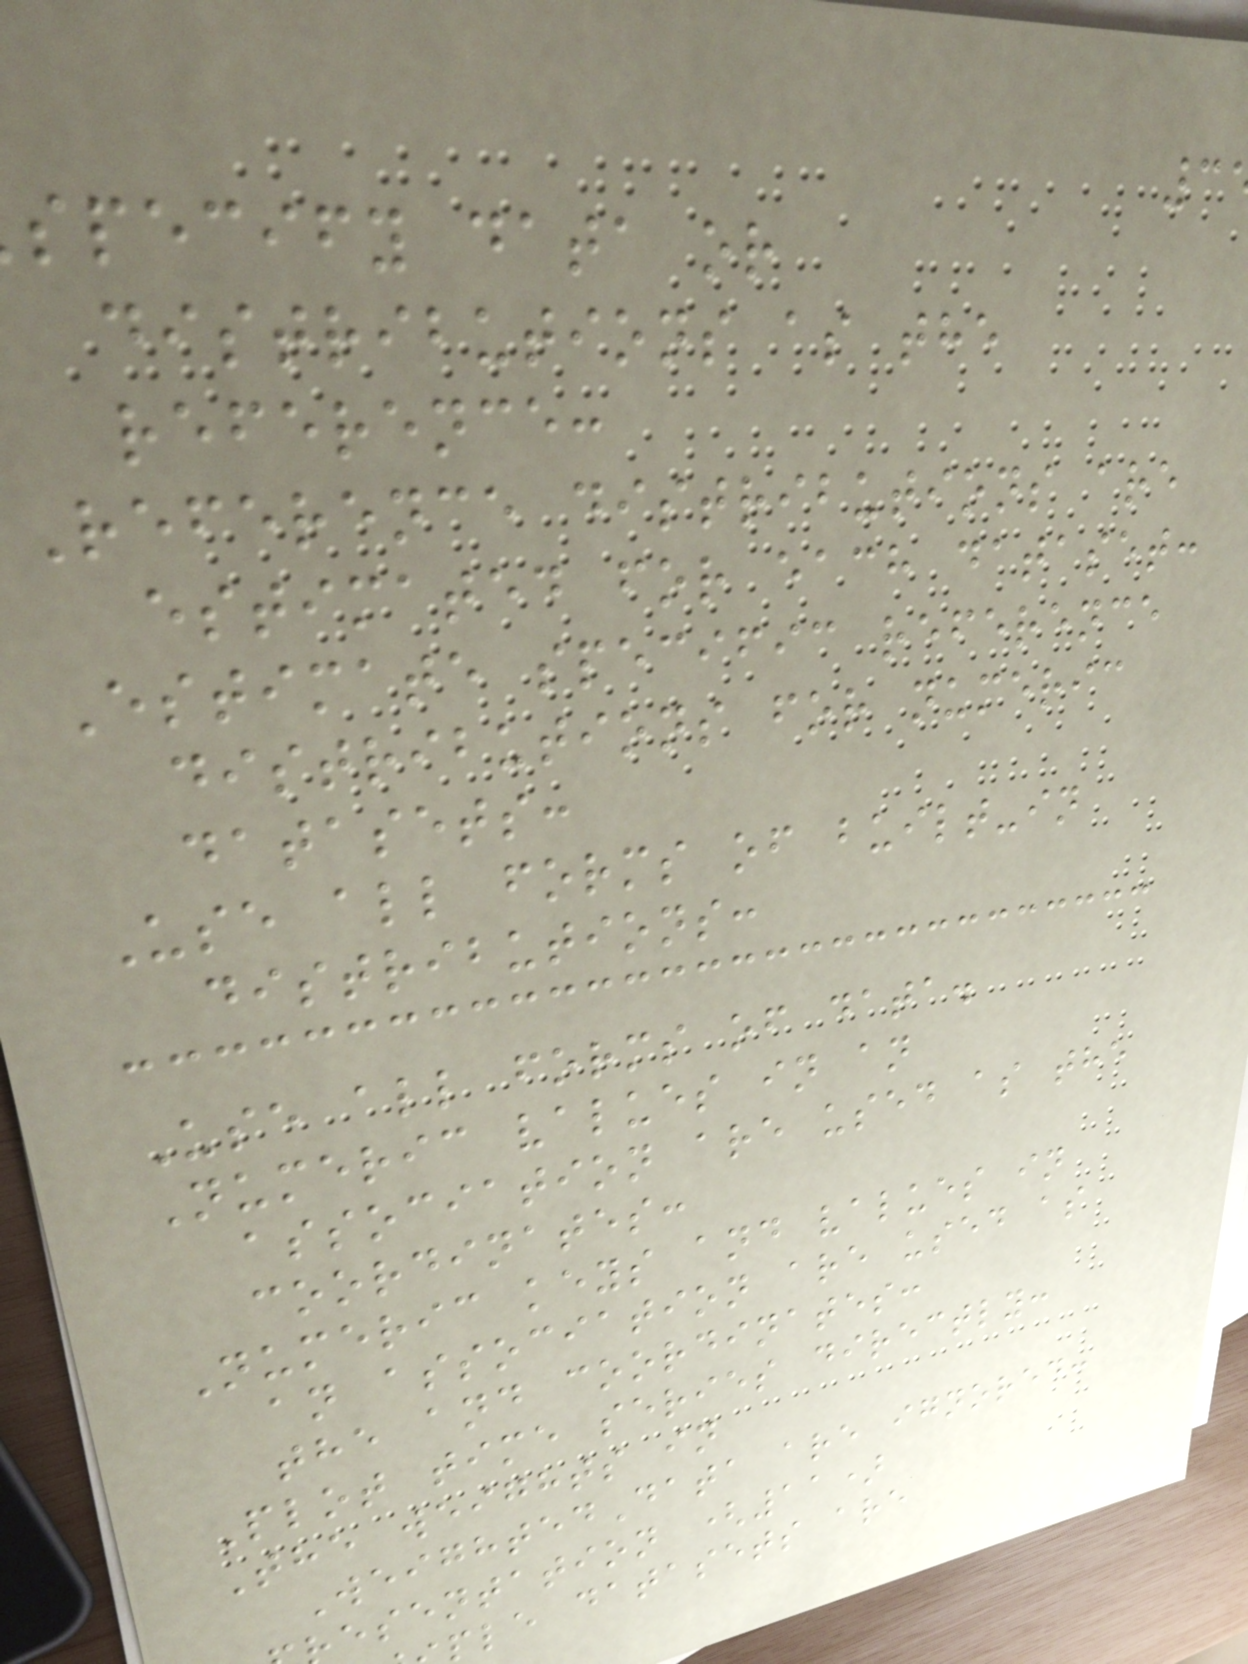specify data or
distributions as the
reference:
Reference distributions are
estimated for each dataset:
Estimate specific reference
distributions for numeric
datasets:
Use all forms of built-in
distributions:
Use all forms of data.
Numeric values in an
association are used as the
coordinates:
Numeric keys and values in
an association are used as
the and coordinates:
Plot time series directly:
The weights in
WeightedData are ignored:
esentation (11)
ple datasets are
